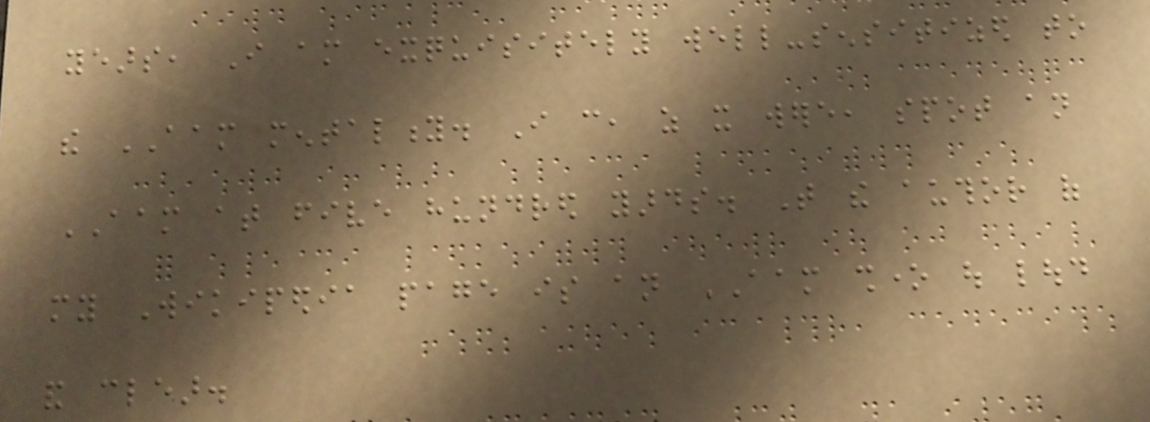years, I am exquisitely well-sensitized to
the AAM mentality. I can, as it were, spot an
AAM at five hundred yards. That the author of
my Wikipedia page is an AAM shone out loud
and clear.
